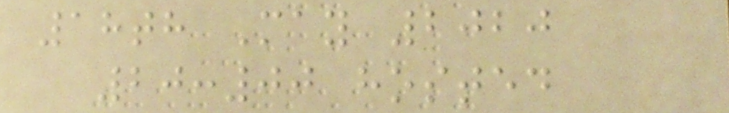18th May 2020
20:00 hosted
